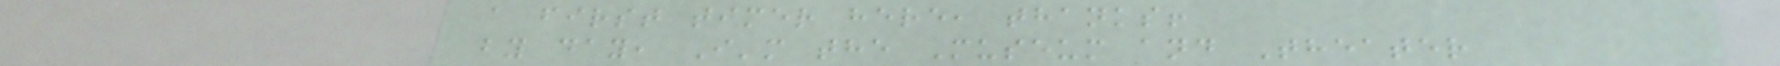a first timer here, thanks!
by day, I'm the Museum and Theater
